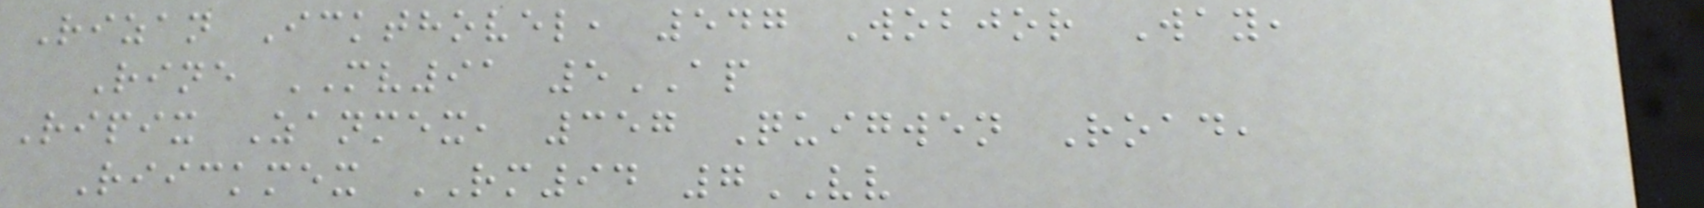Rizan Ickthovel, 547 Wobjor Way,
Rine MV91 5AP
Ripix Zanmex, 357 Quigwen Road,
Riickmex RM94 7VV
